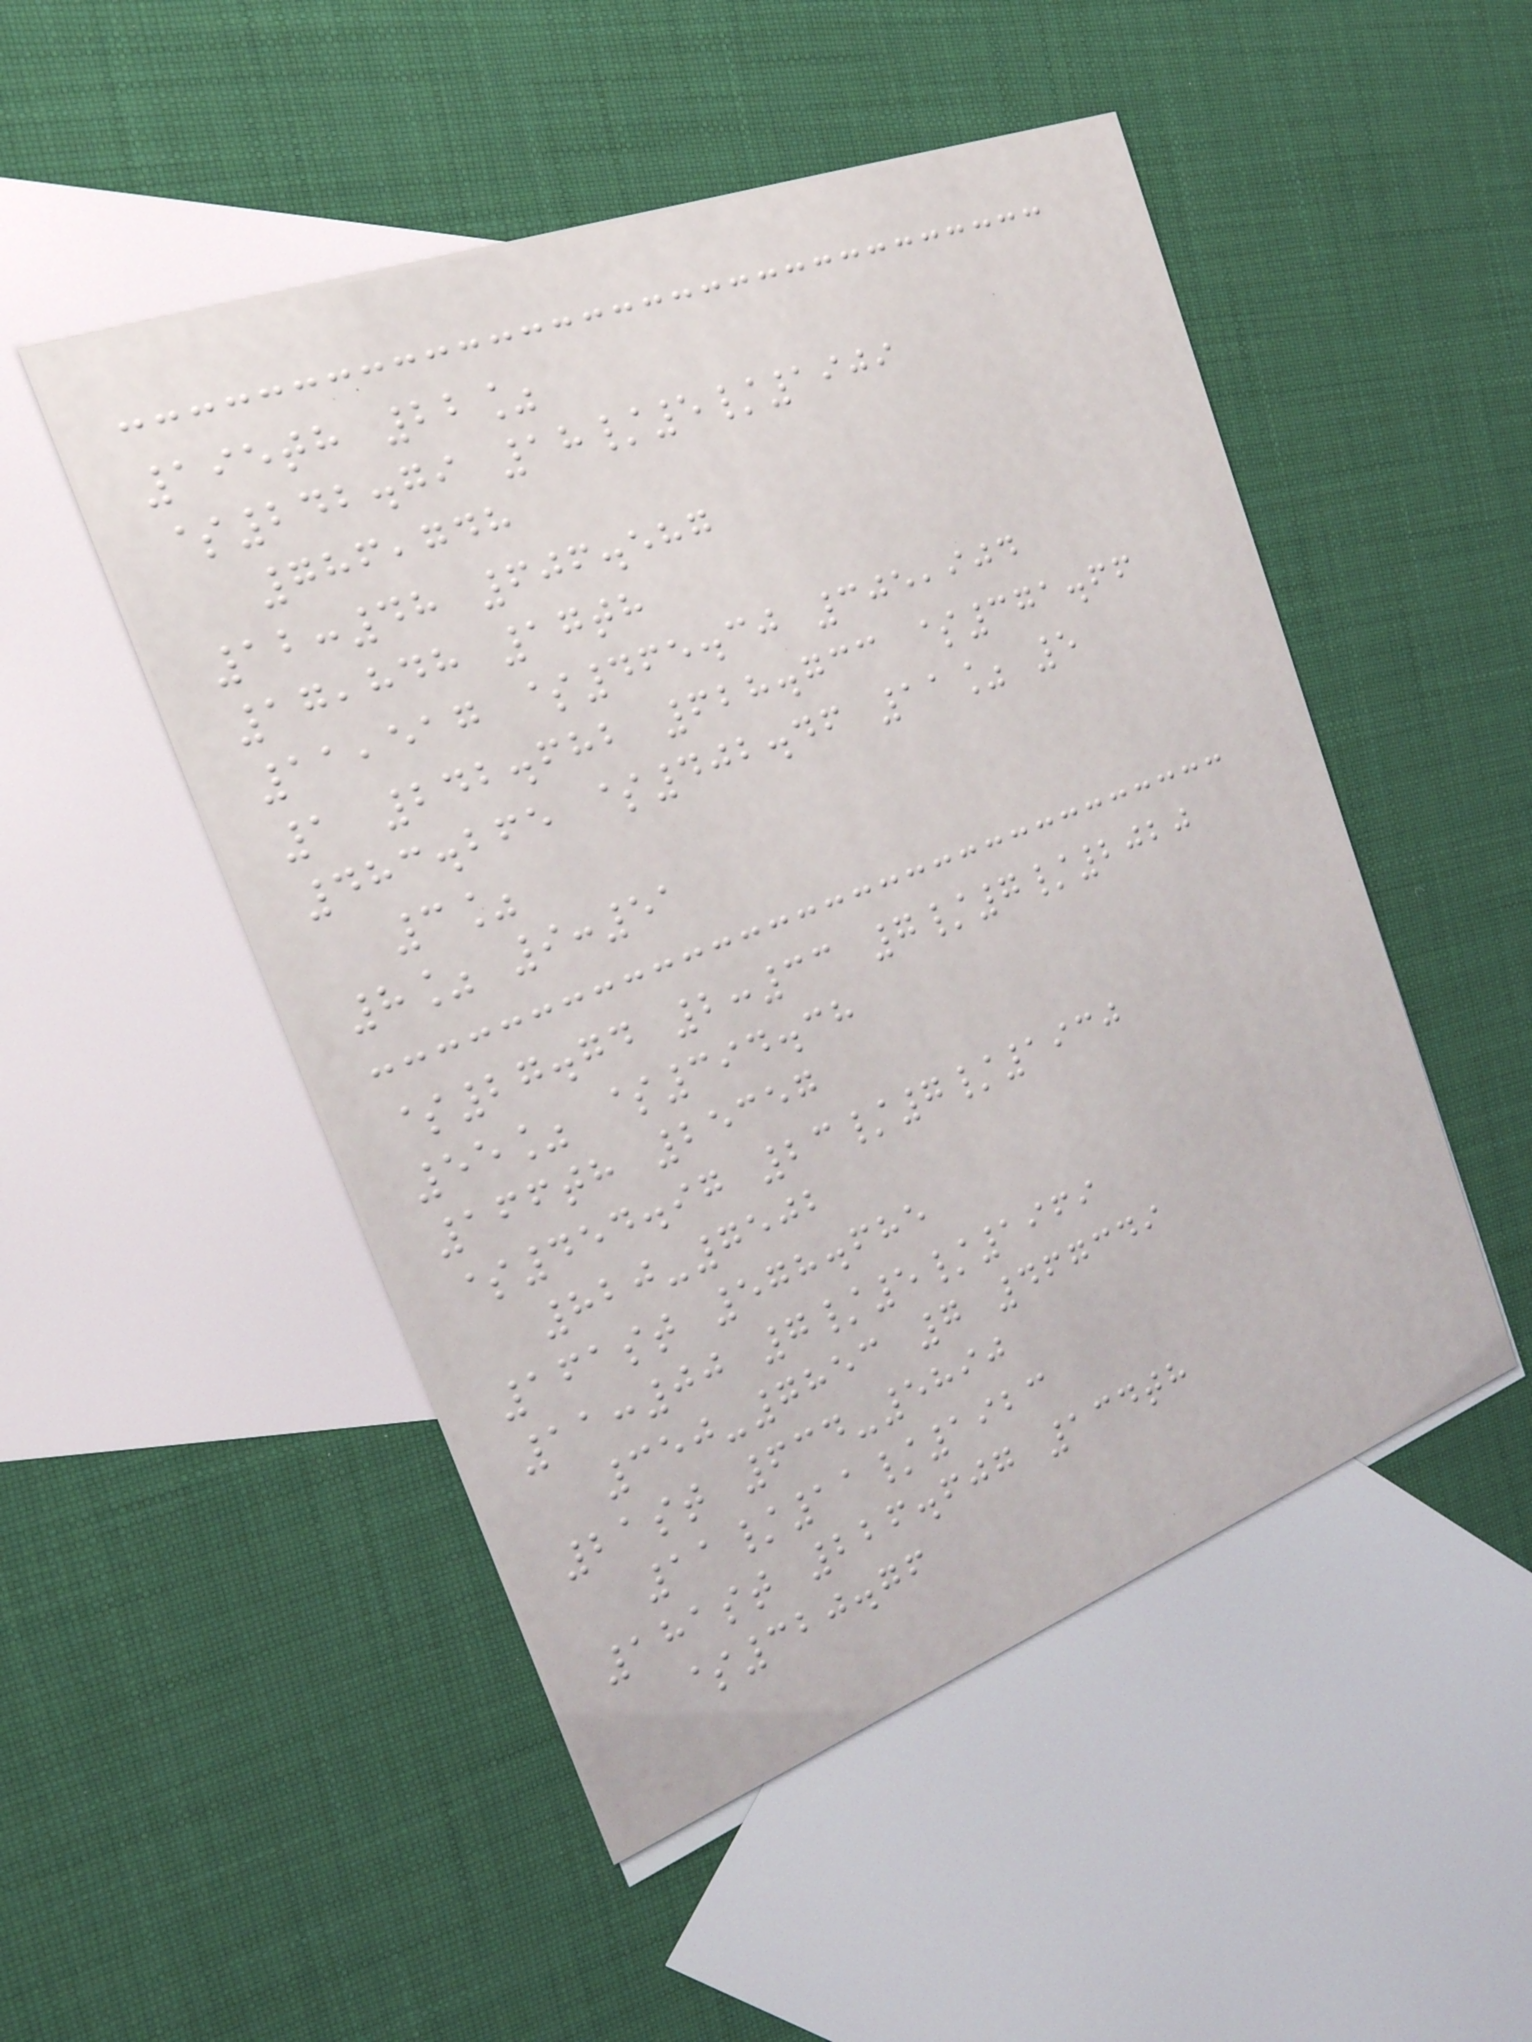195th 22%
$242.79 18/5/1909
786,748
12:48 606.587
17,848 17th
11,517 $465.30 305,904
1 242.682 628.733 $371.66
483.265 $402.46 11% 5
3%
8% 9:51
$27.74 2:33 7/7/2020
55% $394.38
166th 25357
$454.97 23/7/1930
820-7502
161st 578.685
11:00 7/5/1969
350-7853 7 467349
21st 634-5890
11/11/1923
181st 226.607 134th
$320.76
